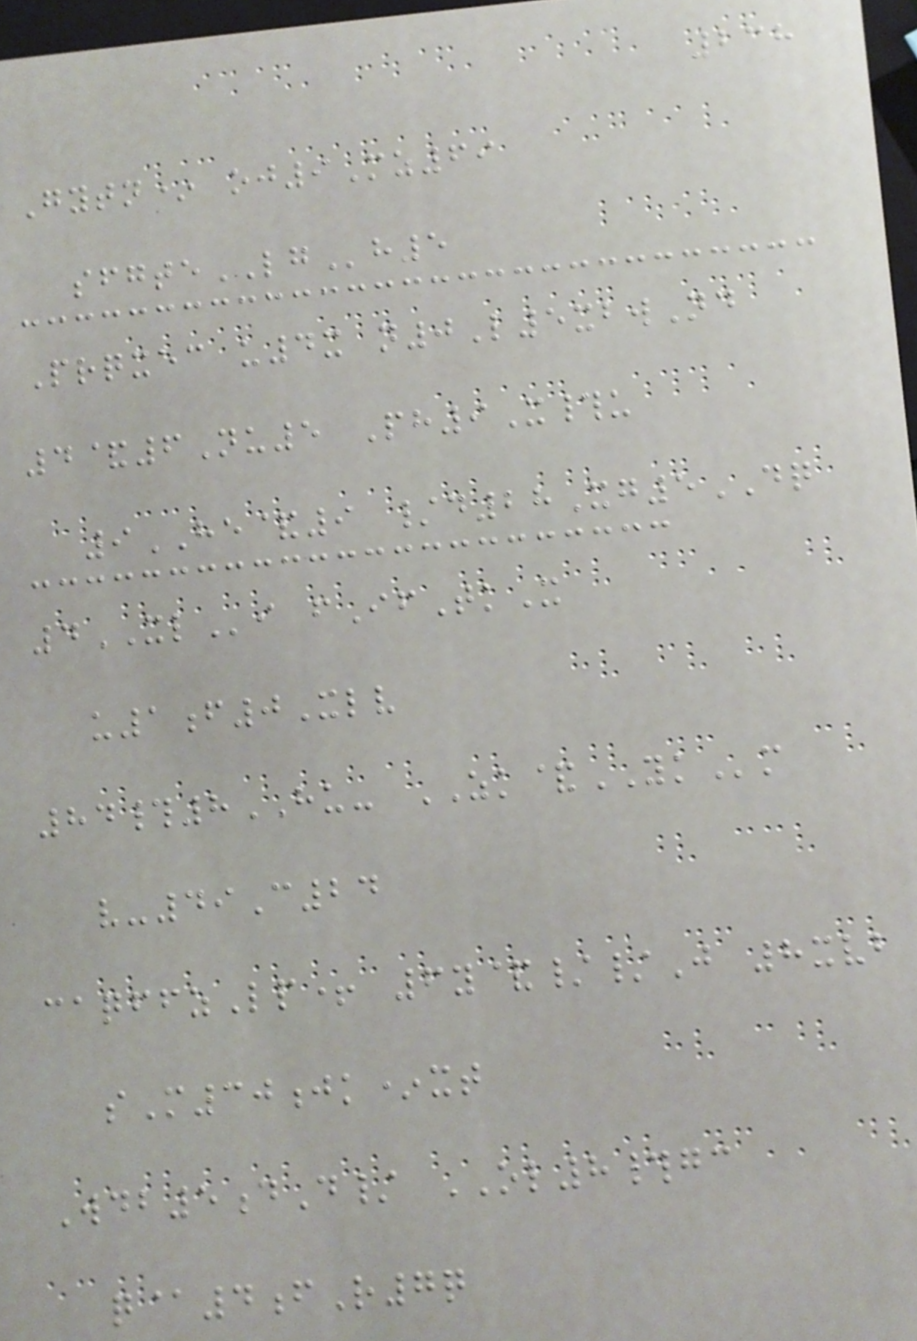238
Gytn* oj9Mz69
sfgteLGh5
Prqxec u4x n0L5xbwNd
4&6Nu5 Ph9X#u
9HE&9 /d28Xg5DQ
4XLi fIfTkX
u1f0Xlv
84#8HU- ZK&YKm
v-49C24
caqffzLp+ 6y&//J 8xvb
sM30jk*xt
Wdb5dD/ OL8#gc
q@4fR7q
